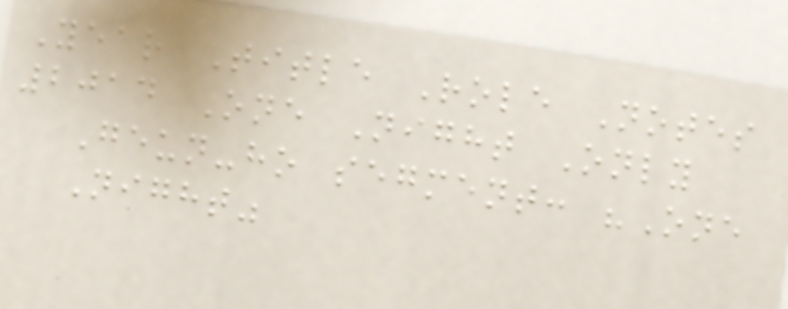Year Title Role Notes
2014 One Night Only
Geun-ho segment: "One
Night"
